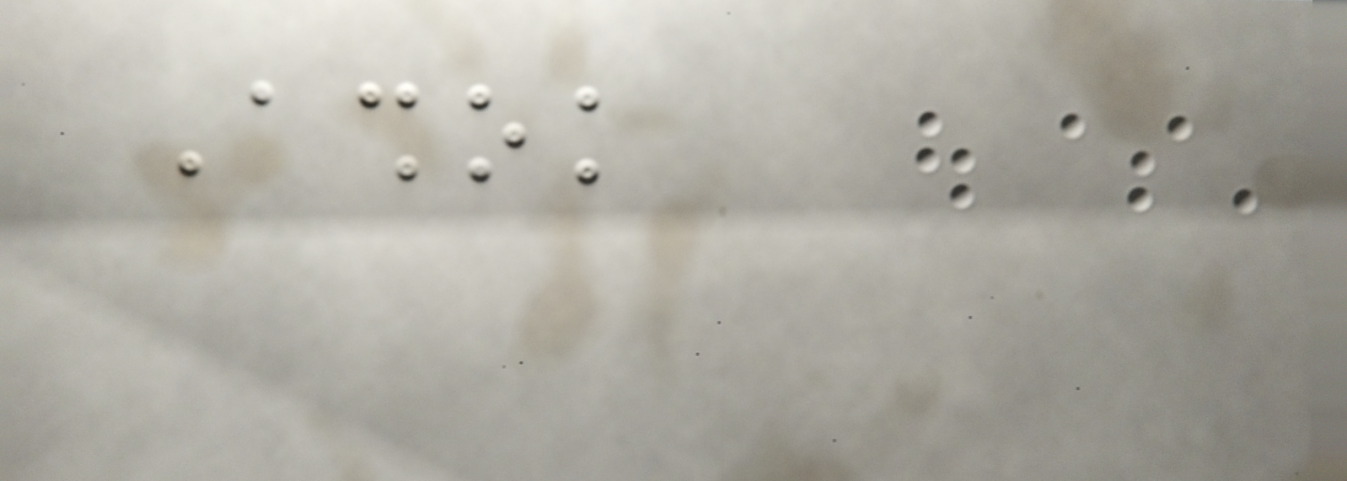Ashok
